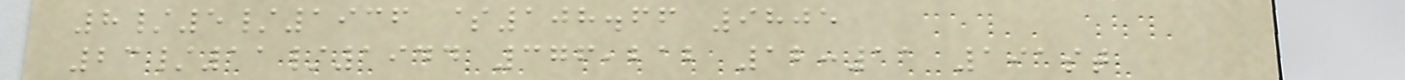8/5/1936 $108.66 9805
23/11/1944 376,212 12:11 191st
